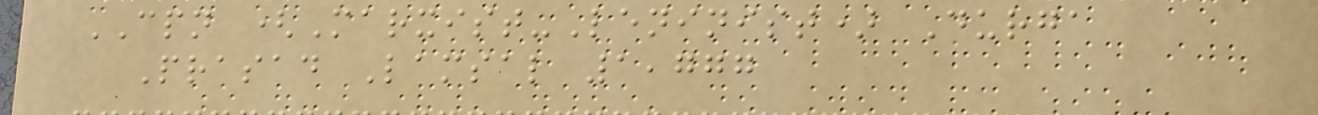CPN (Marxist-Leninist) Durga
Prasad Lamsal 1,777
